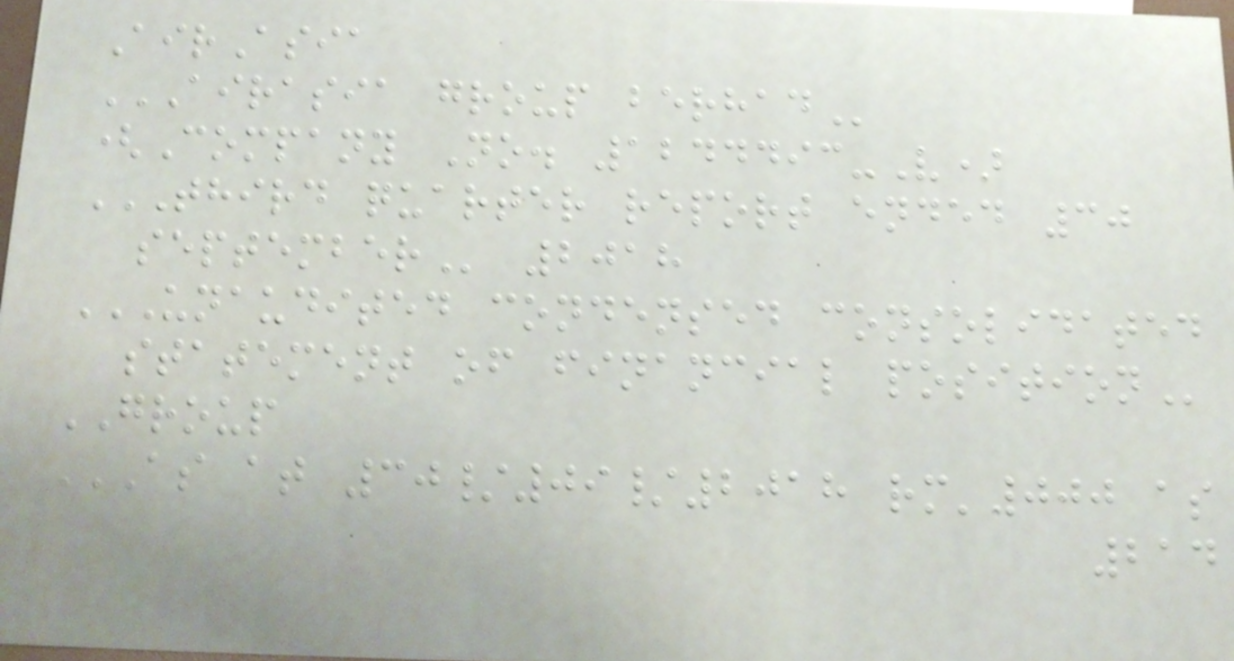AirAsia
AIRASIA GROUP BERHAD
(Company No. 1244493-V)
THIRD QUARTER REPORT ENDED 30
SEPTEMBER 2018
UNAUDITED CONDENSED CONSOLIDATED
STATEMENT OF FINANCIAL POSITION
GROUP
AS AT 30/09/2018 RM'000 AS
214
